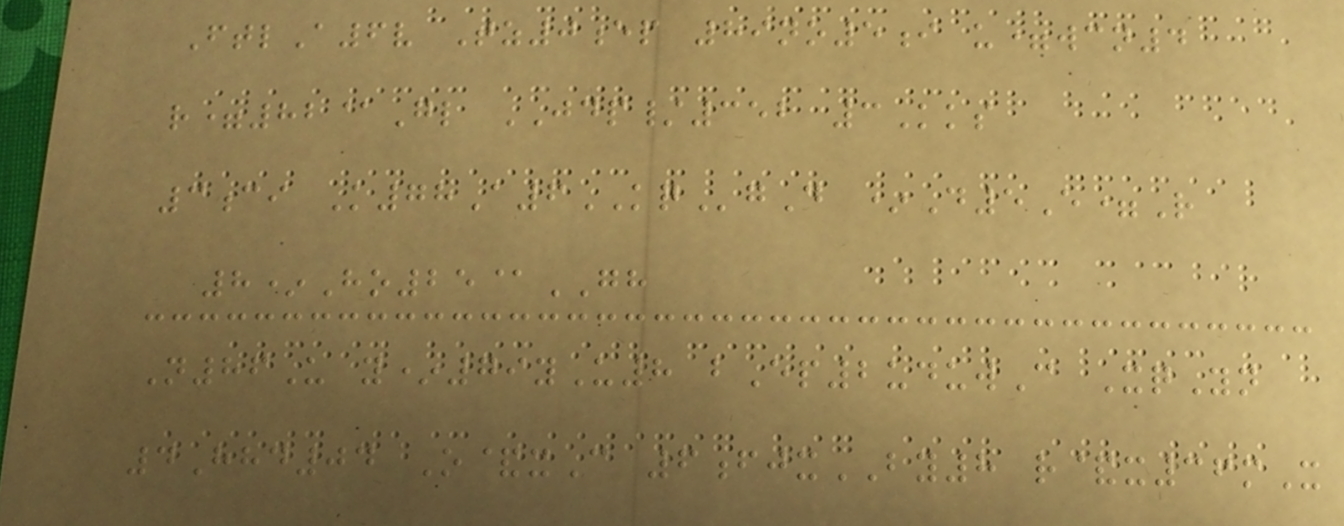FtlA6v Tz0ep 89no5i u=wcn4
r=82@Gl JDP/352 3Kks
3ci K78A6KQgD *D5E=R
8*Ho25@GH
N86U y*79yU8 bEp2uduwC XqYn
4Hhd04 O&xC 6fjxBY8 r&x36mX
